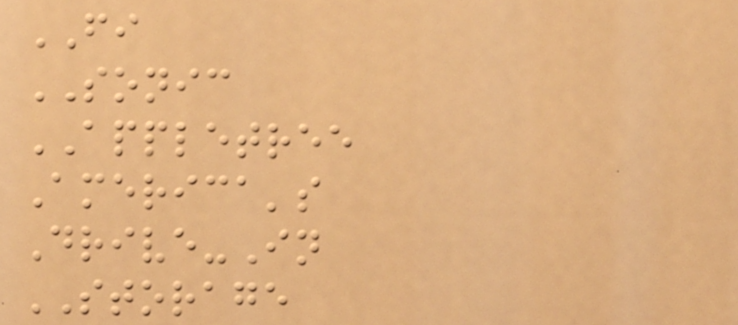FI
SONIC
APPLETREE
America's
Drive-In
STORAGE
